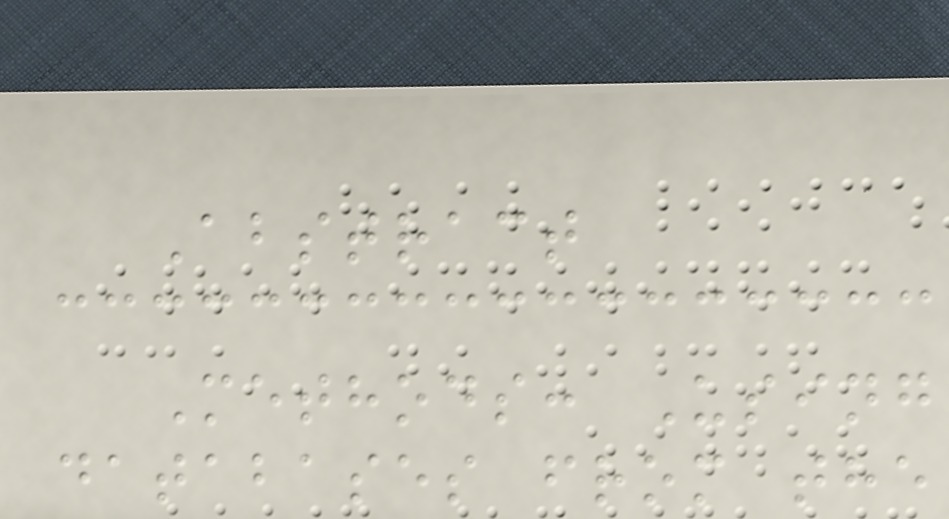Abstract
Methods: Using
databases from the
